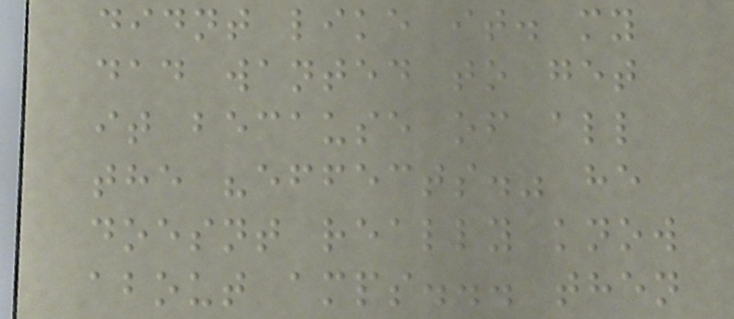didnt like it. my
dad wanted to get
it because of all
the "effects." he
doesnt really know
about amps... then
